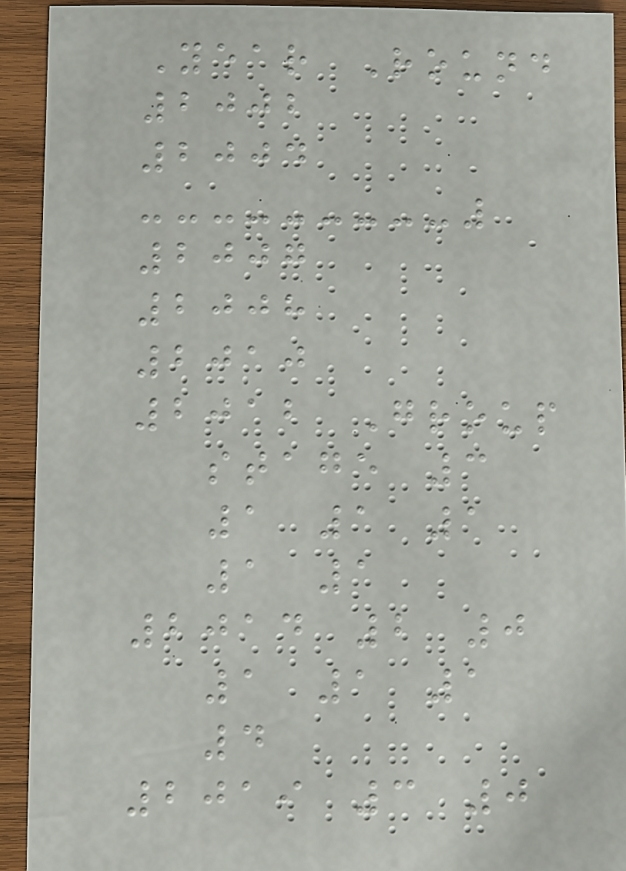Year Round
2002
2004
2007
2008
2010
2012 Group
stage 3
1 1 1
1 1
2014 2 0
1 1 1
4
2019 3 0
